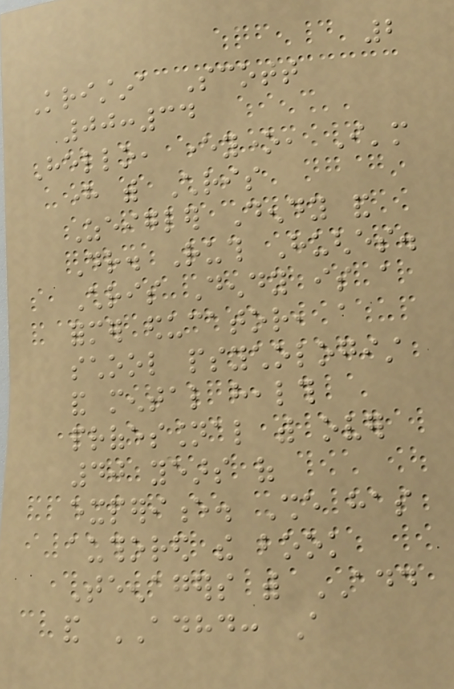2
Kristina Scott
00:34
Hello, everyone, I'm
here with Chris
Zeigler Dendy and
Dr. Ruth Hughes.
Chris Dendy is a
former educator, a
school psychologist
and mental health
professional with over
40 years of
experience. She has
authored the book
Teenagers with ADD
and ADHD: A
